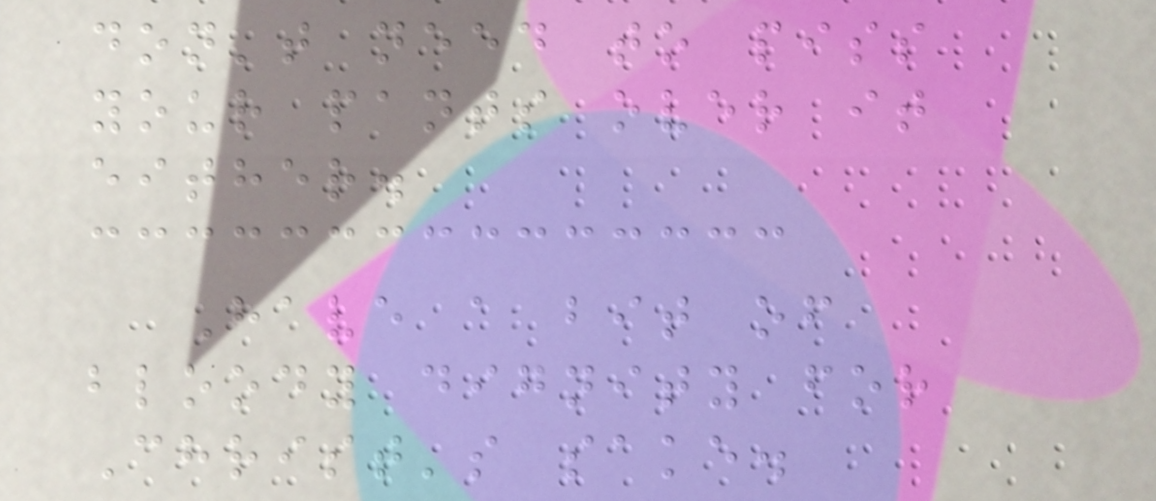don't need to piss
your pants over it
either.
Have a bit of
bloody dignity for
Christ's sake.
